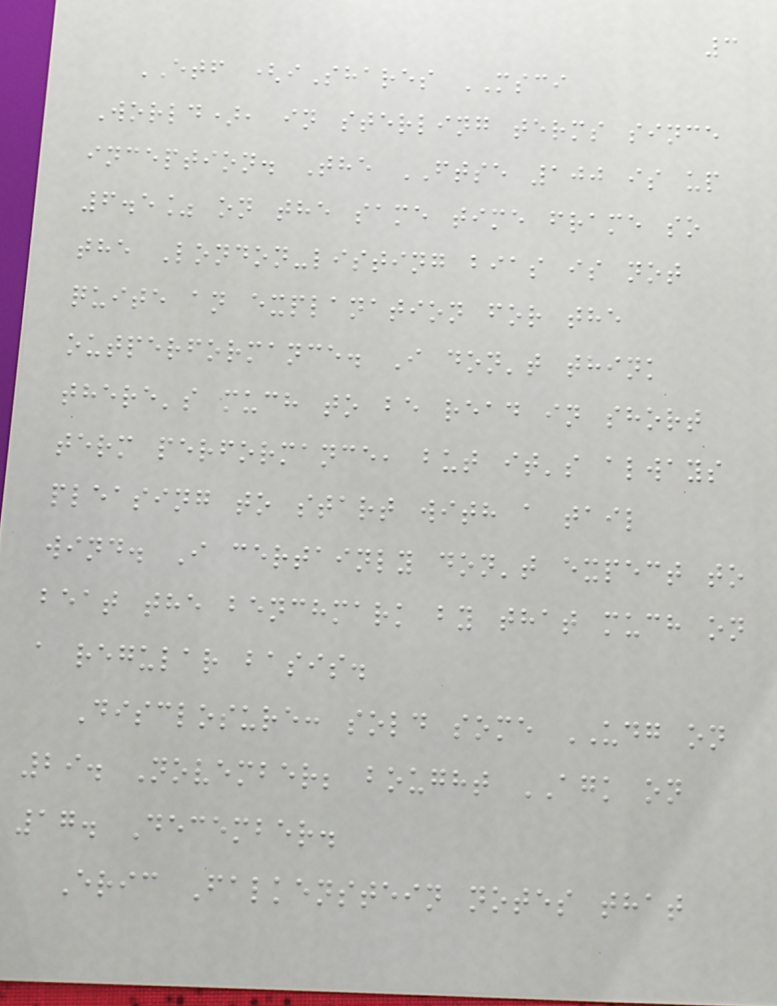3
ETF (iShares MSCI
World), in sterling terms since
inception. The FTSE 100 is up
6.5% on the same time frame so
the London-listing bias is not
quite an explanation for the
outperformance. I don't think
there's much to be read in short
term performance, but it's always
pleasing to start with a tail
wind. I certainly don't expect to
beat the benchmark by that much on
a regular basis.
Disclosure: sold some UDG on
29. November; bought AGK on
17. December.
Eric Falkenstein notes that
